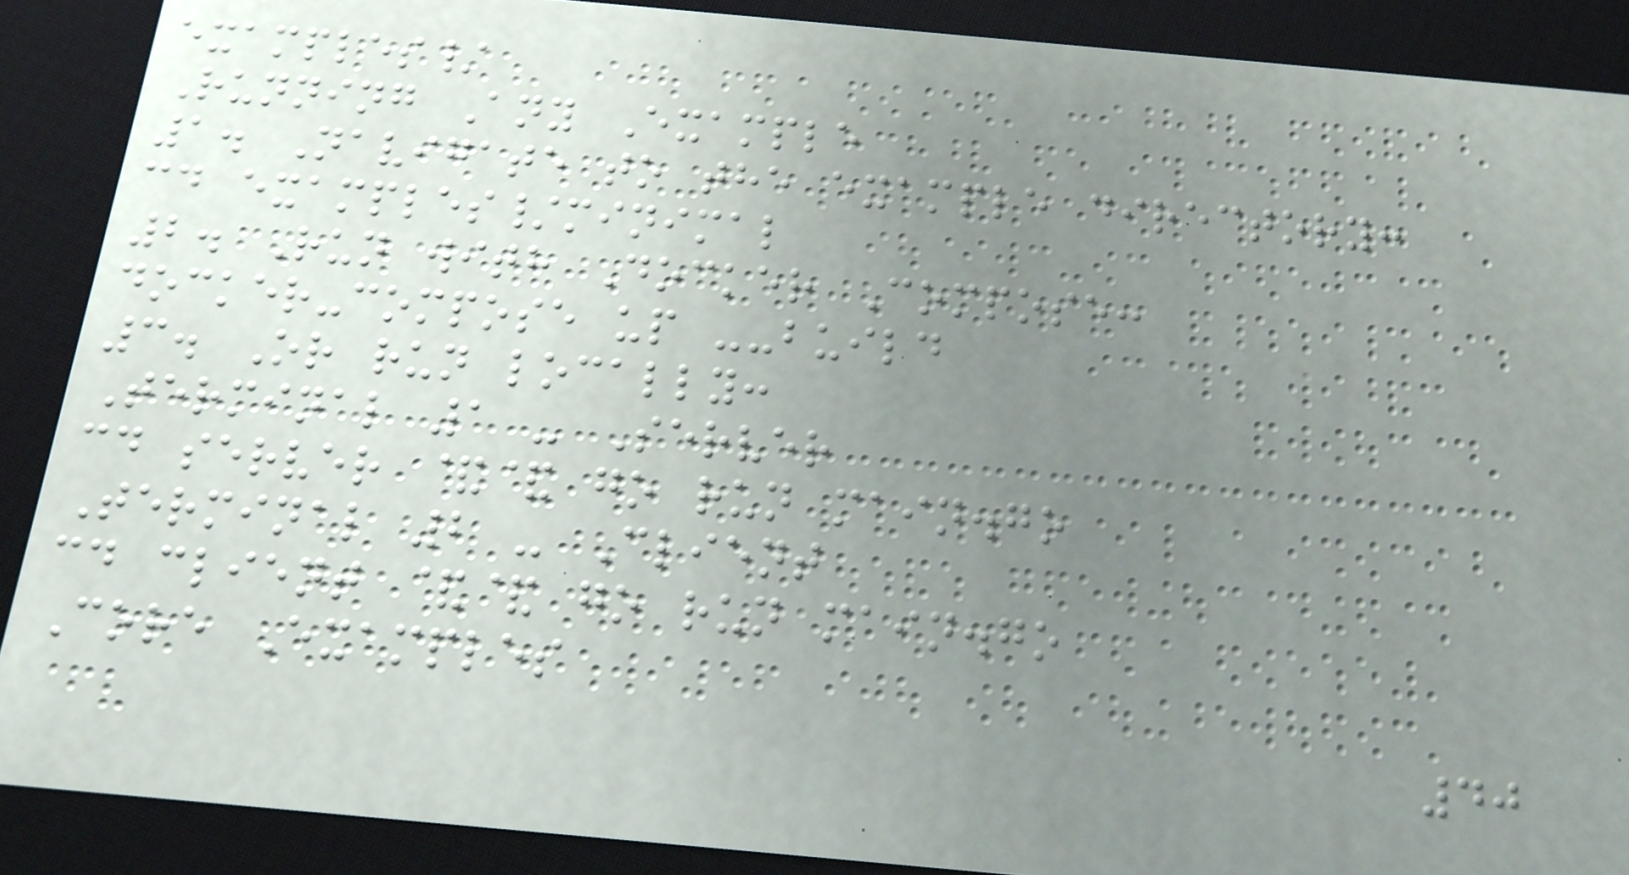examples/
Running Any Example
1. Navigate to the example directory:
cd examples/minimal
2. Run with Docker Compose:
docker-compose up --build
3. Or run locally:
Terminal 1 - Server
cd server && go run main.go
Terminal 2 - Client
cd client && go run main.go
Core Examples
40
